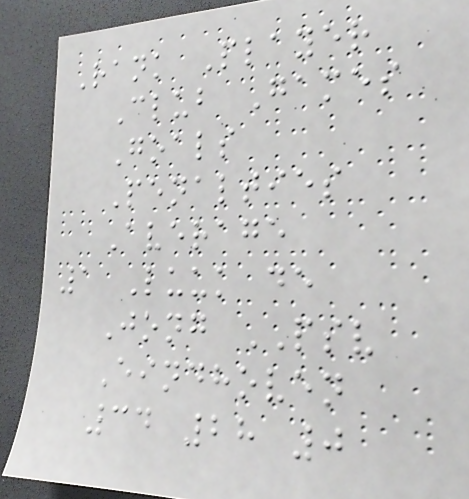Rank Player
Club Games
Goals
Penalties
Average
1 Luuk de
Jong PSV
Eindhoven
34 28 0
